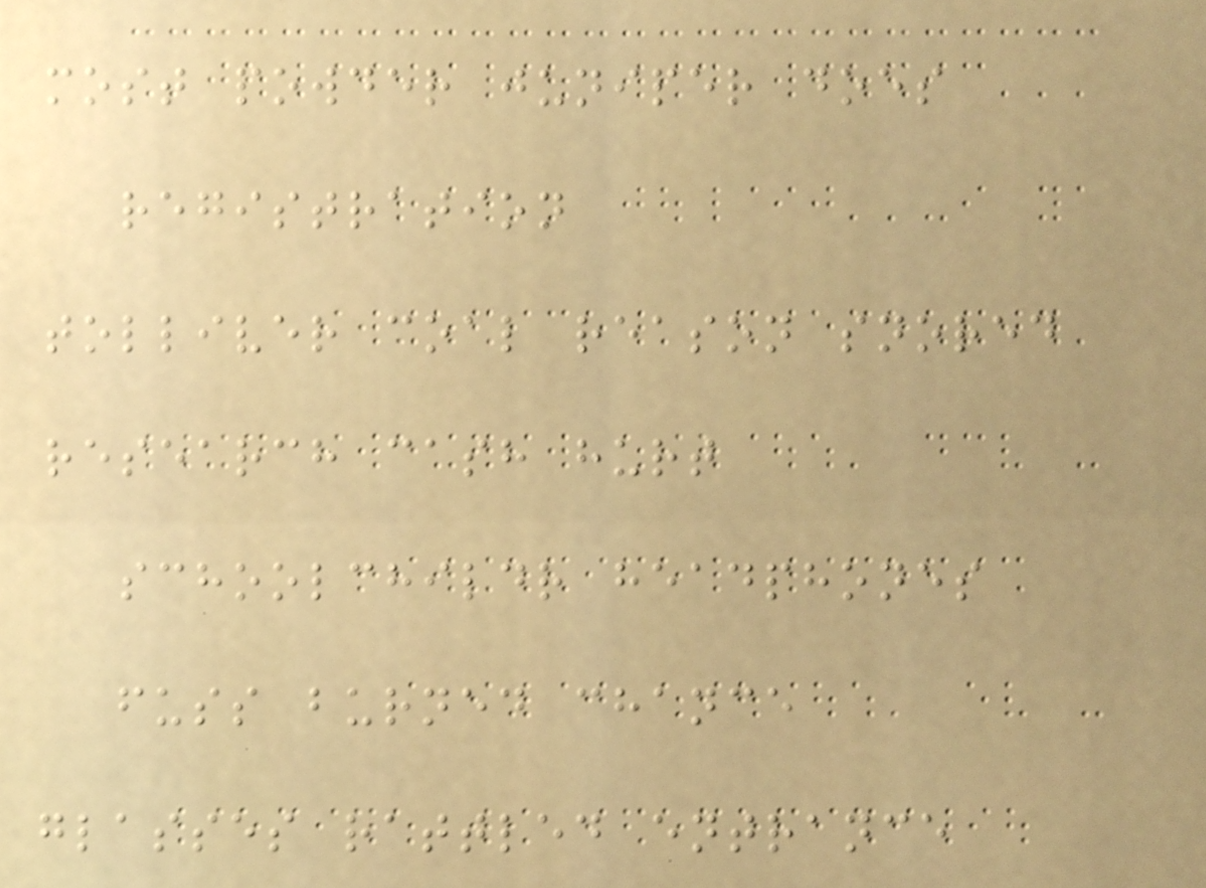most powder juniper does
registration
tolliver coal reason snored
research cash hurt
schoolchildr headphones
fuss burned chance
glasses rattled entrance
